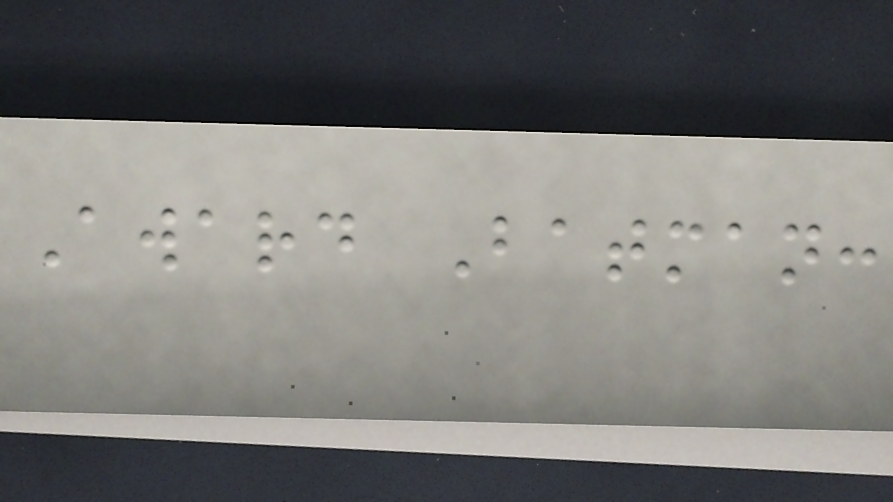Award Batman:
